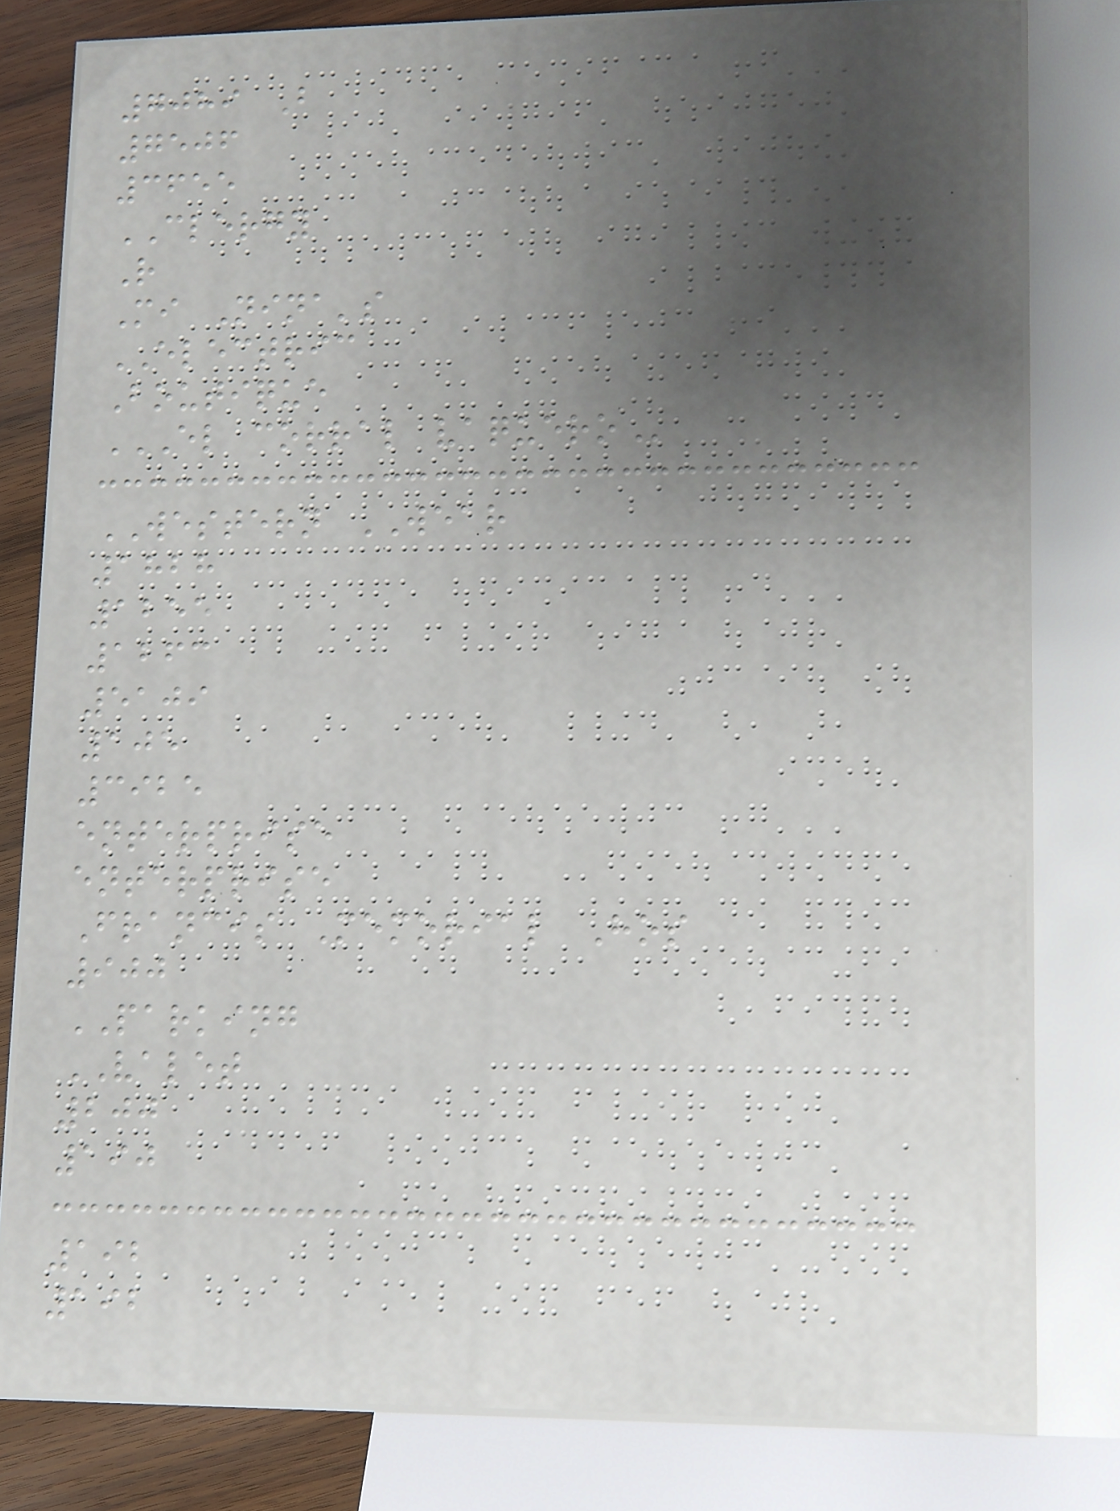7089 B
7506
3655
CLERGY
R
Mi Nina's
ELECTRIC
Boutique
EL CORRAL VAQUERO
WESTERN WEAR
1828
1255
1263
5109
105
3925
enterprise
enterprise
Francis Memorial Hos
900
PARKING
VALET
200
190
192
192
